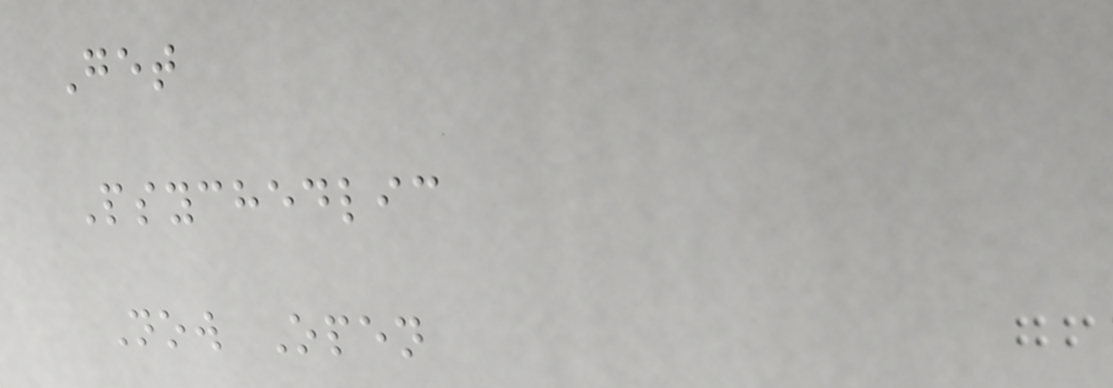Get
Psychedlic
Now Open
